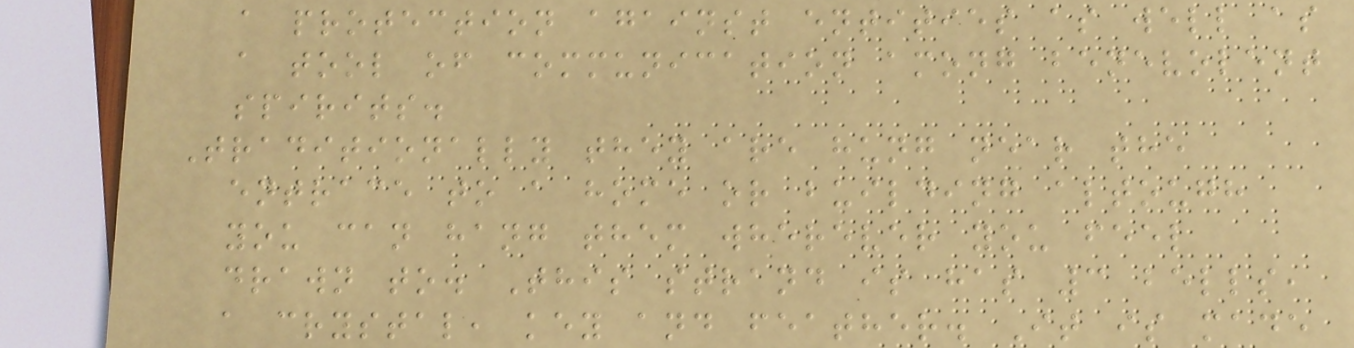a protection against entities as well as
a tool of communication among benevolent
spirits.
Traditionally they are hung near the
entrace to a home or building altough
you can hang them wherever you feel
drawn to. This strand is has 3 bells,
a crystal, key and feather. It is made
